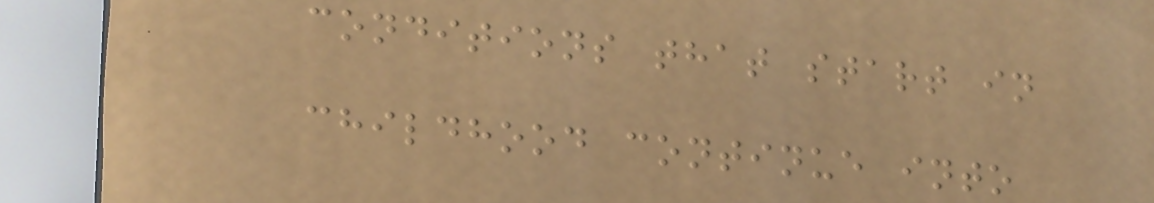conditions that start in
childhood continue into
